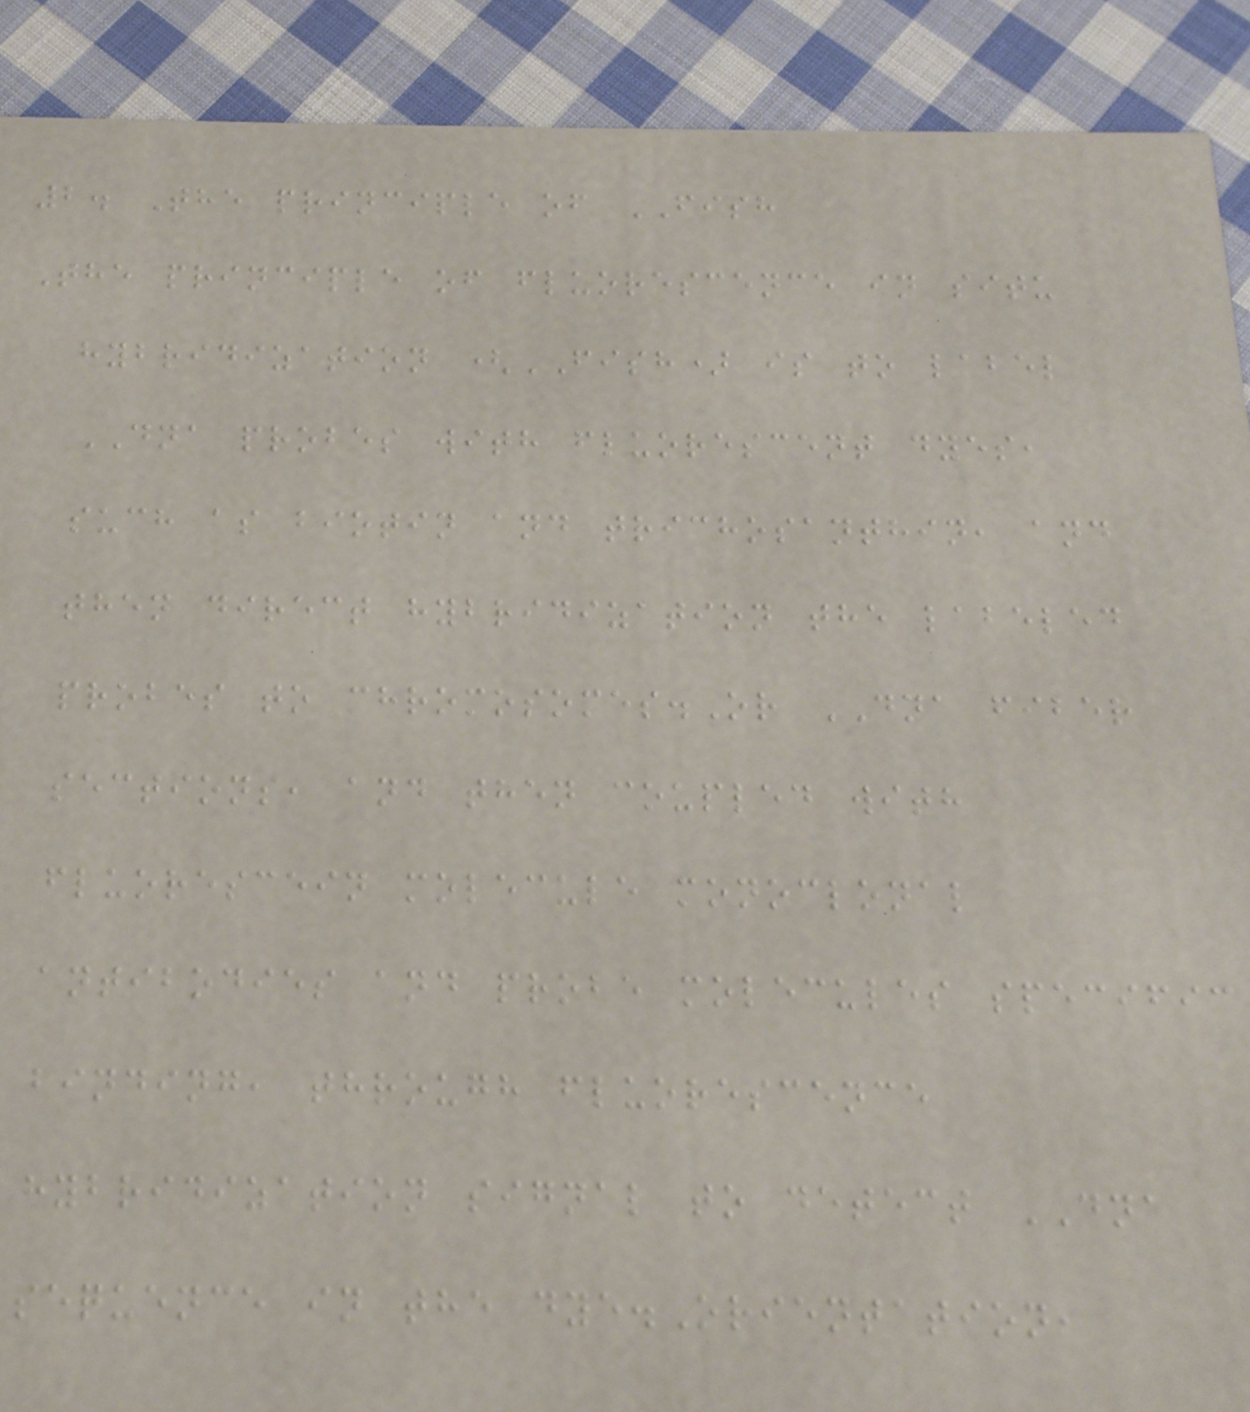2. The principle of FISH
The principle of fluorescence in situ
hybridization (FISH) is to label
DNA probes with fluorescent dyes,
such as biotin and trichosanthin, and
then direct hybridization the labeled
probes to chromosomes.Or DNA fiber
sections, and then coupled with
fluorescein molecule monoclonal
antibodies and probe molecules specific
binding, through fluorescence
hybridization signal to detect DNA
sequence in the dye.Orientation,
